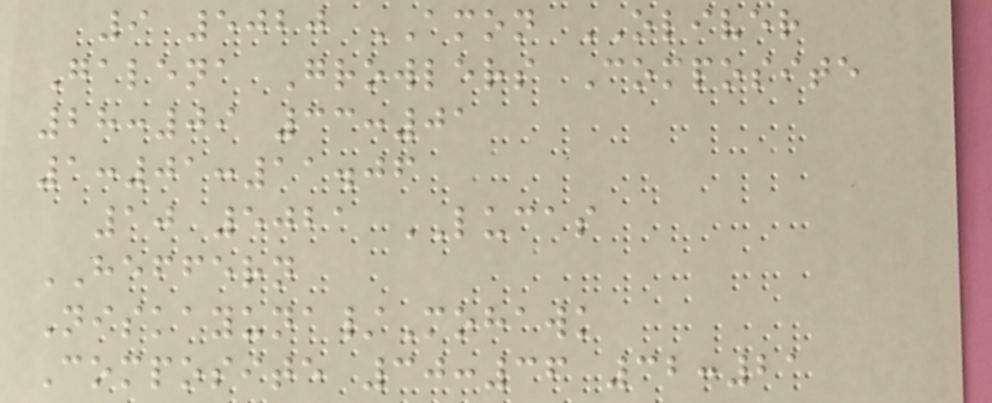9 5020 AMON OLIVER
Galena Growlers Composite
28:09 33:01
1:01:11.06
10 5021 LUCAS
HEFFERN
Niskayuna/Mohawk
Composite 30:36 32:21
